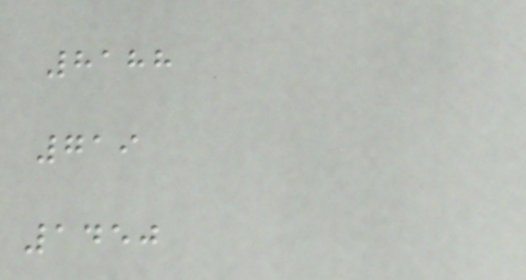8188
719
1450
